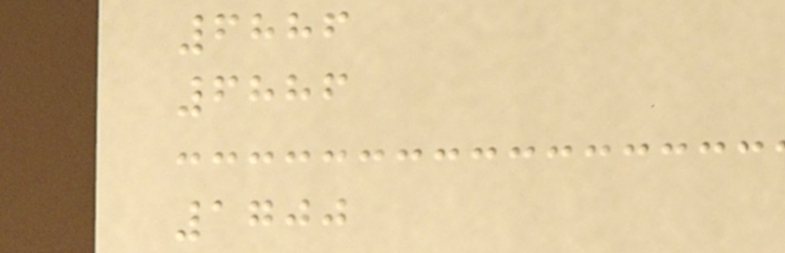6886
6886
1700
